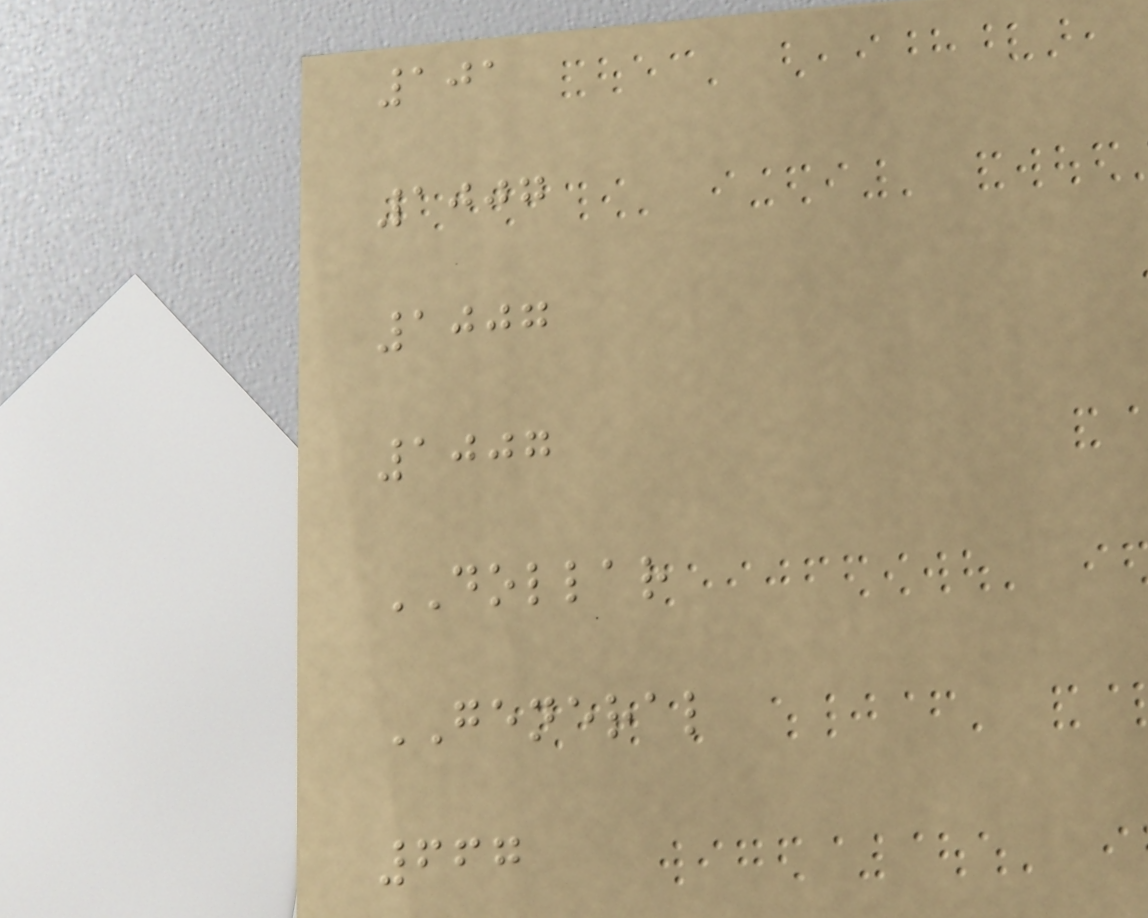101
1007
1007
1007
DOLLAR
GENERAL
667
